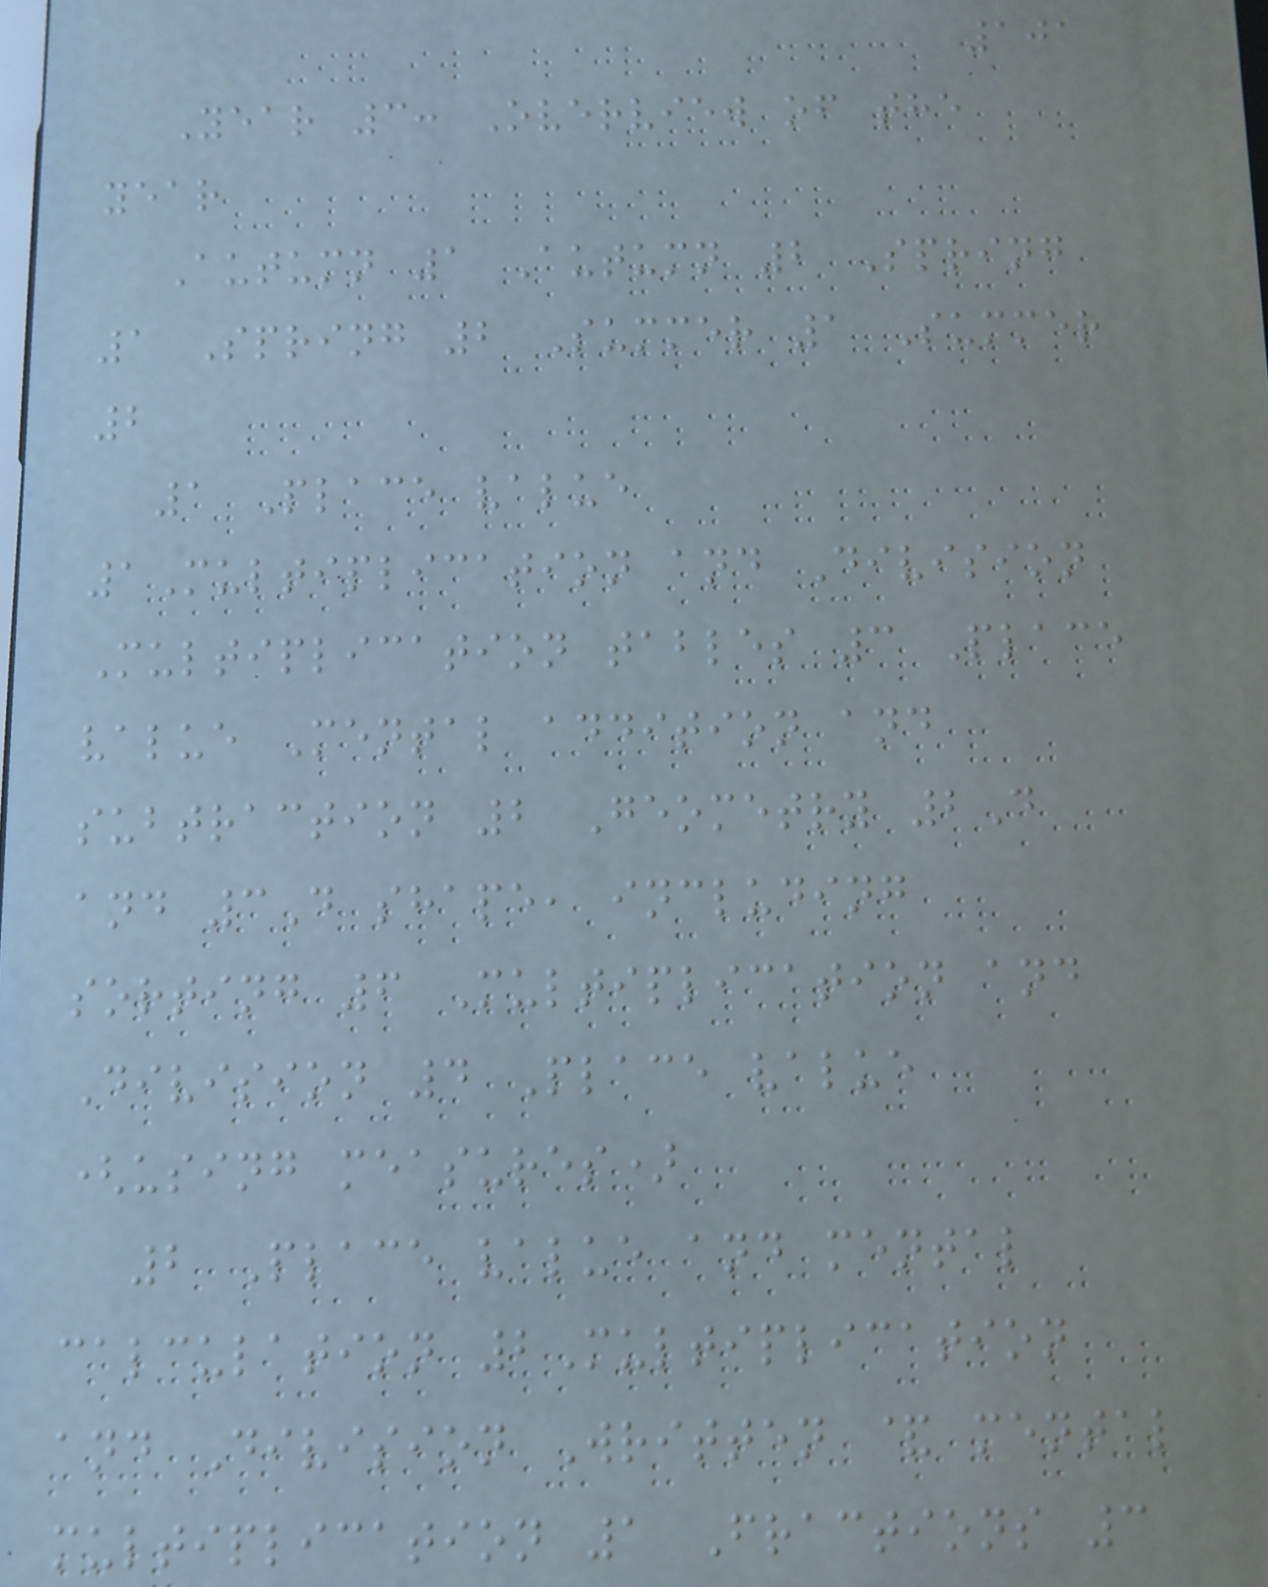101
Year 3: Overview of the
year
Autumn 1 Autumn 2 Spring
1 Spring 2 Summer 1 Summer
2
1 Place value
1Multiplication and Division
Multiplication tables 3 Place
value Mental addition and
subtraction 2 Geometry 2D
and 3D shape, including
sorting 6 Multiplication and
Division 4 Place value
(using measures)
2 Place value and mental
calculation 2Multiplication
and Division Written & mental
multiplication 1 Fractions 3
